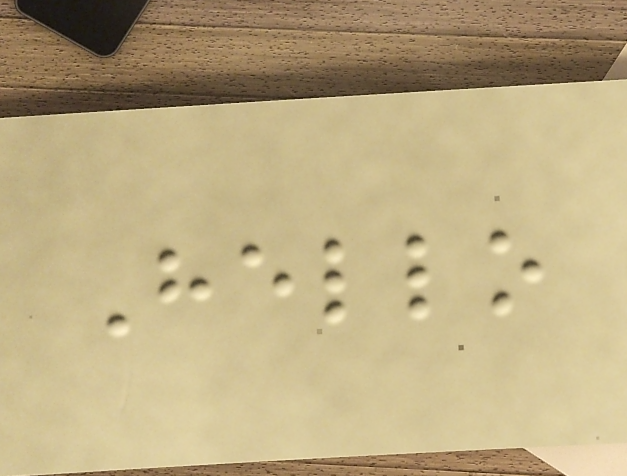Hello
